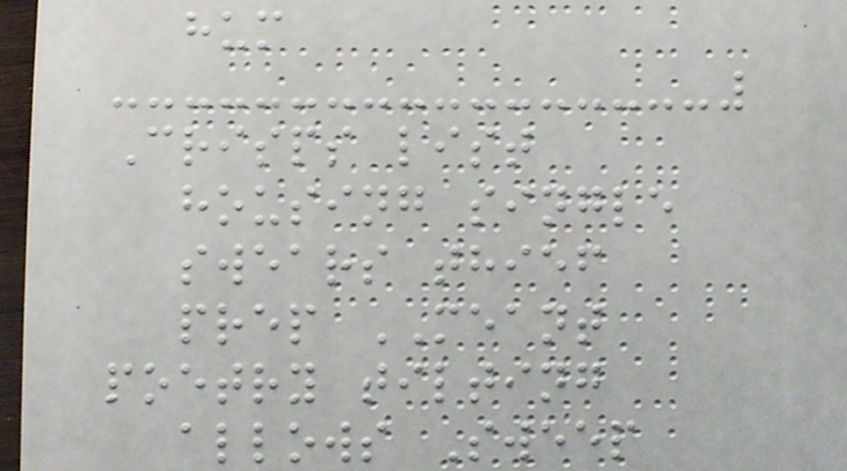hum
Crisps list
housing single
swears thief
prep MEANT
poetry tilting
allows Sweep
